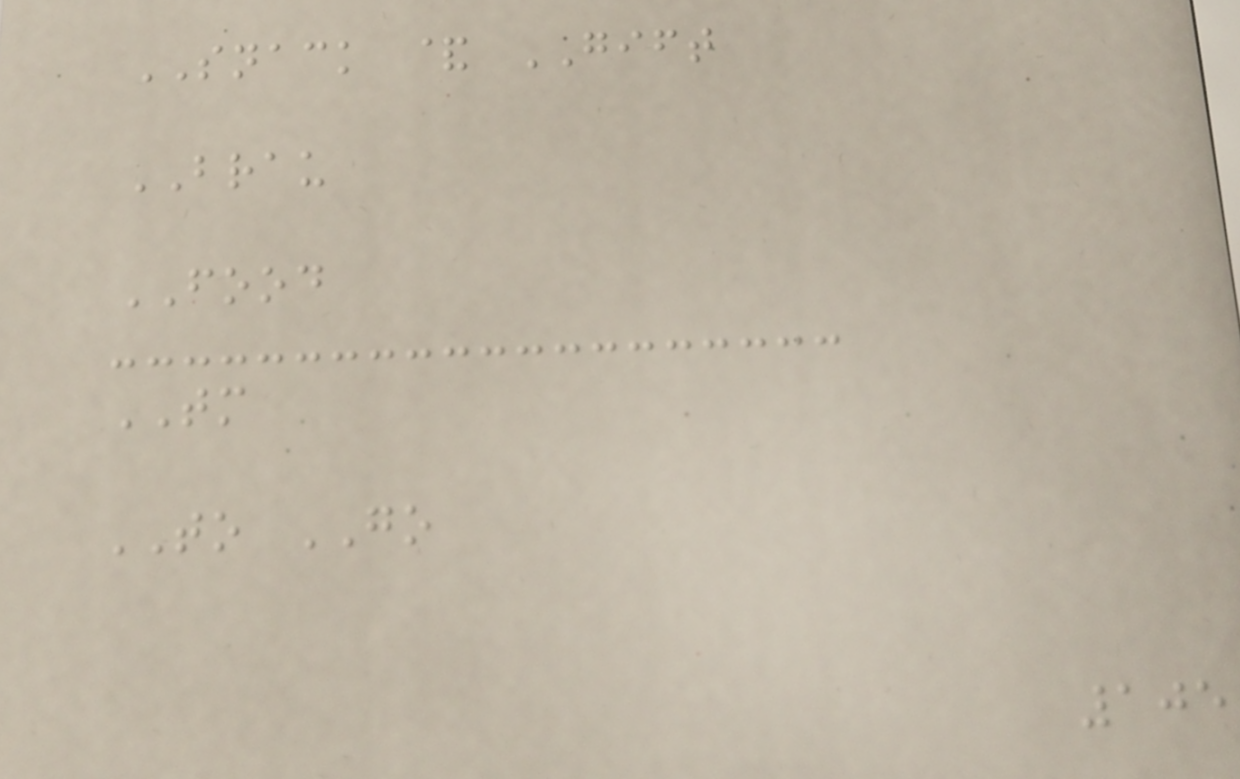SNACK & GIFT
BRAU
FOOD
TM
TO GO
105
